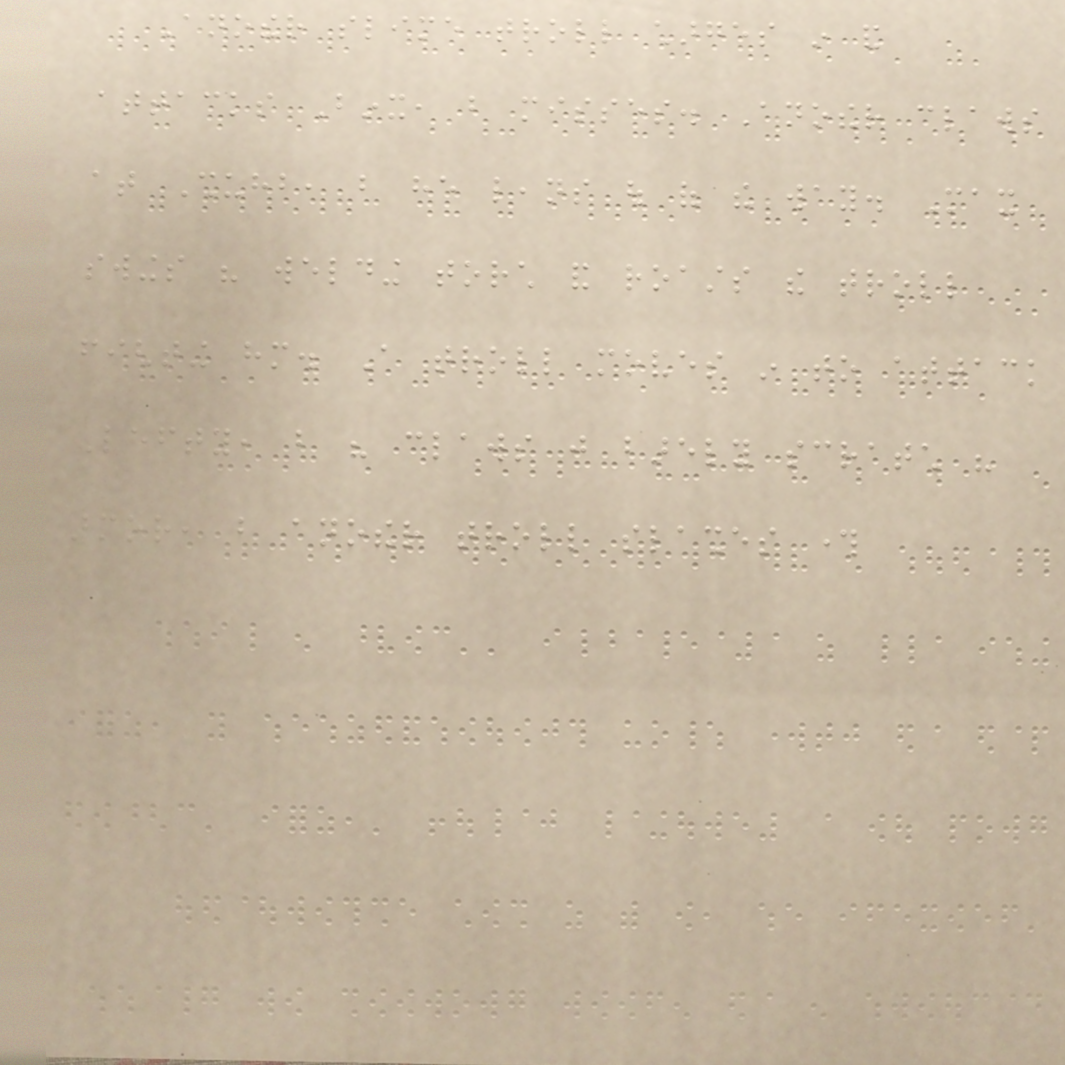Another slime troll charges in and
attacks Binx, but misses. Another claws
at Shuhb, but he leans out of the way. Max
swings his welding torch and roasts the troll
fighting him. A troll moves in to attack
Lefty, but his claws just barely scratch his
armor, but another troll slashes through
